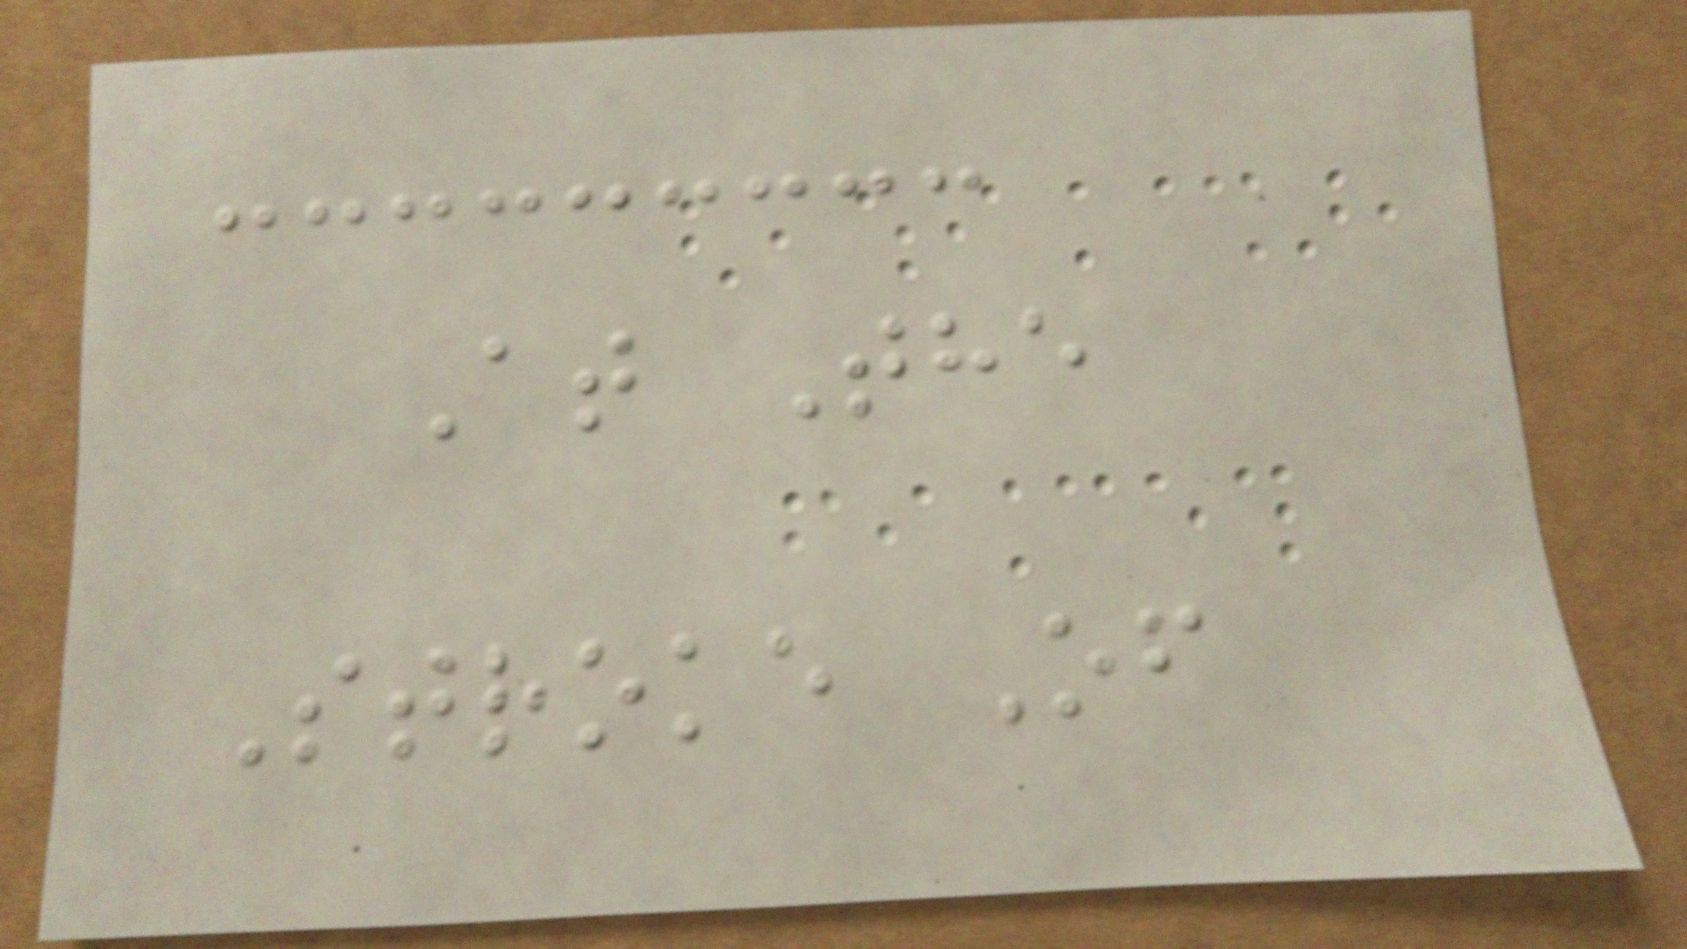At The
Stroke Of
